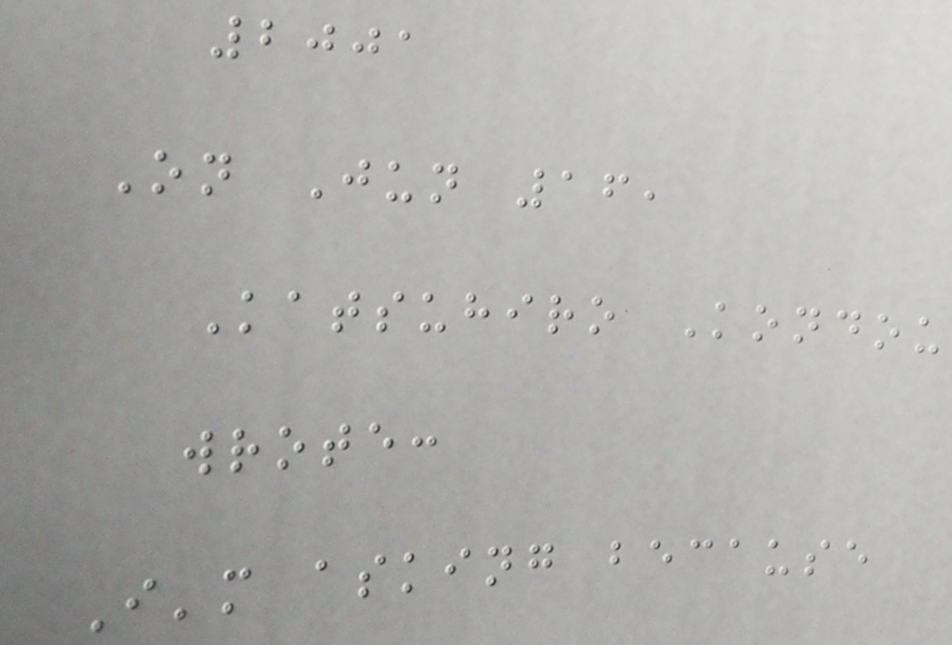2001
On Jun 16,
Katsuhiro Kondou
wrote:
I'm asking because
